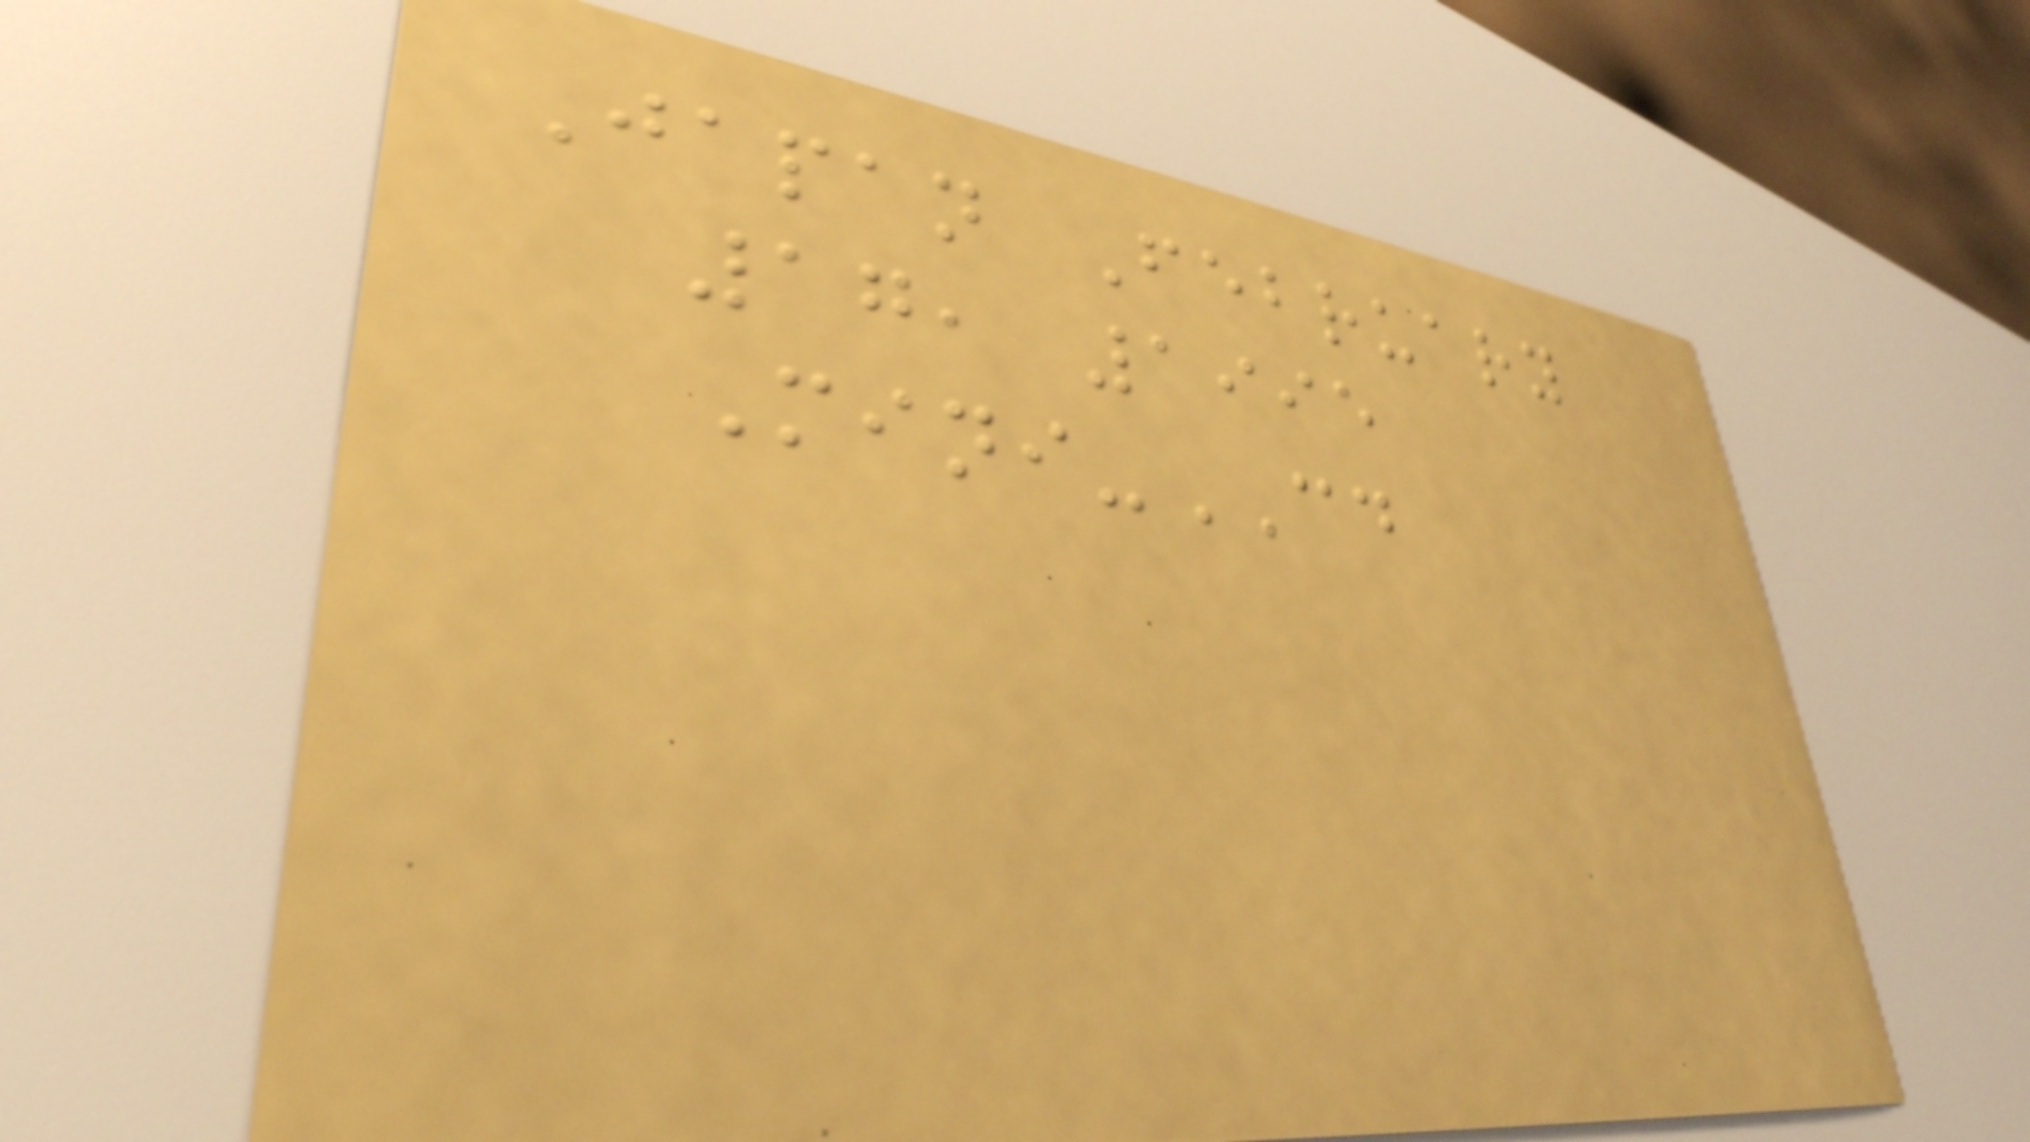Japan February
17, 1995
Mini-CD
